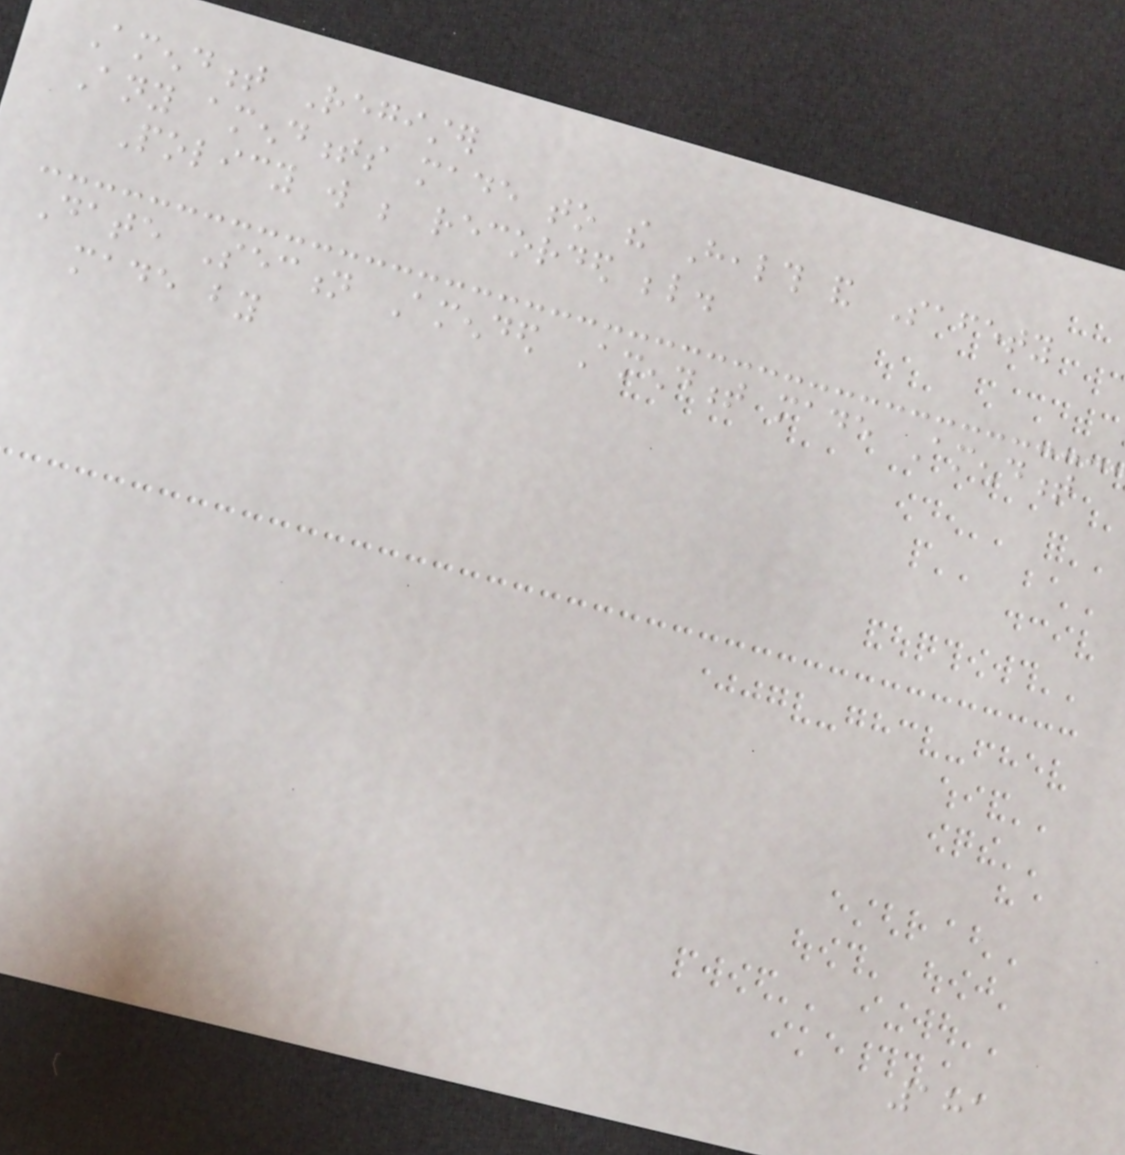Amendment Register
Any amendments made to the Health and Safety
Policy will be recorded below.
Date Section Amended Amendment made Amendment
made by
181
